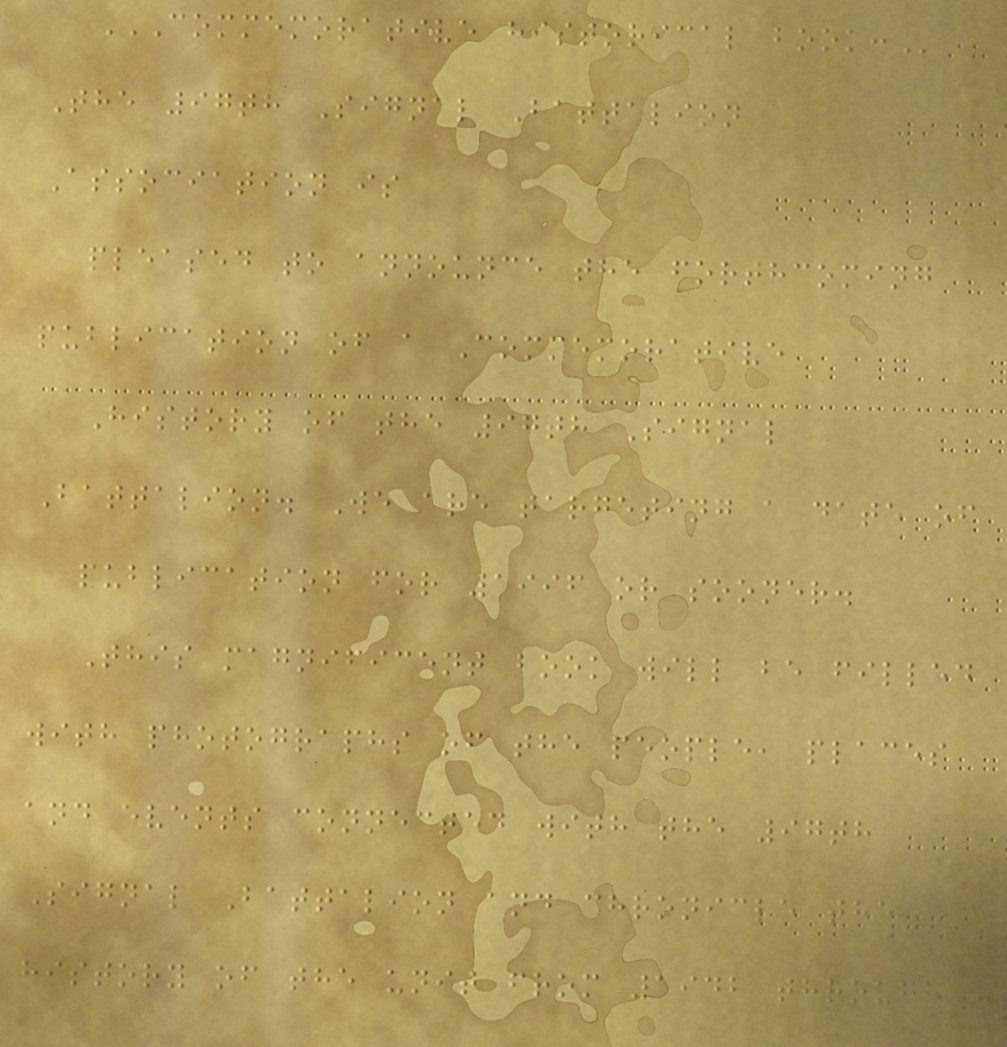COMMEMORATIVE HISTORICAL BOOK:
The 97th Signal Battalion
Association is
pleased to announce the forthcoming
publication of a Commemorative
History of the 97th Signal
Battalion. We are targeting a date of
publication for 1996 or sooner.
This magnificent book will be filled
with photographs of the people, places
and events connected with the 97th
Signal Battalion and chronicle the
history of the unit from 1942 through
